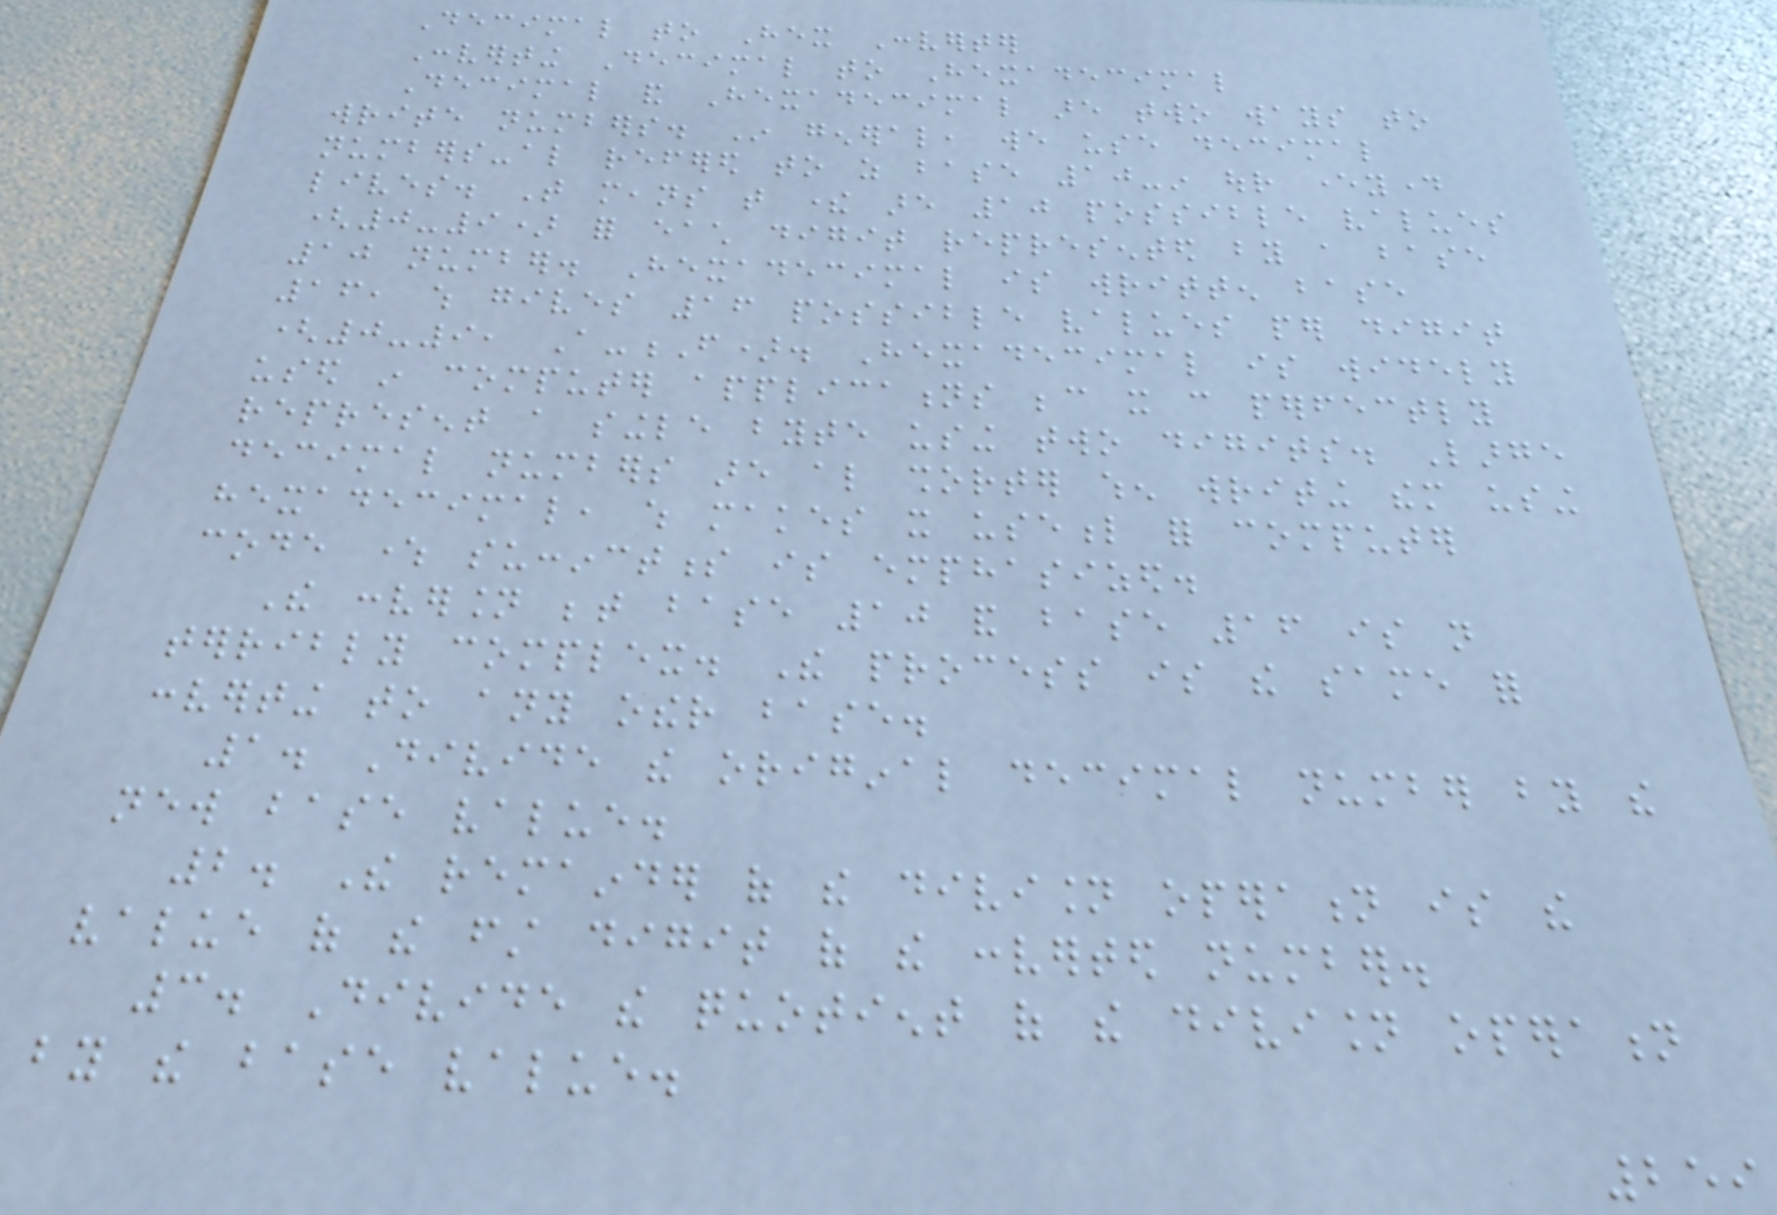Decimal to Hex Converter
Converting Decimal to Hexadecimal
Decimal and Hexadecimal are two ways to
write numbers. In general, we use decimal
numbers-also refered to as base 10-in our everyday
lives. That means that there are 10 possible values
(0-9) for each digit represented by a base
10 number. Hexadecimal is written base
16, which gives 16 possible values per digit
(0-9, A-F). Hexadecimal is widely
used in computer applications because it can perfectly
represent a single byte using two digits. Large
decimal numbers are also shorter when writing them using
hexadecimal, which makes it useful for computer
code where succinctness is emphasized.
The conversion between base 10 and base 16 is not
terribly complex. The process is the same for
converting to any other base.
1. Divide the original decimal number by the
new base value.
2. The remainder of the division operation is the
value of the first digit of the converted number.
3. Divide the quotient of the division operation
by the base value.
259
